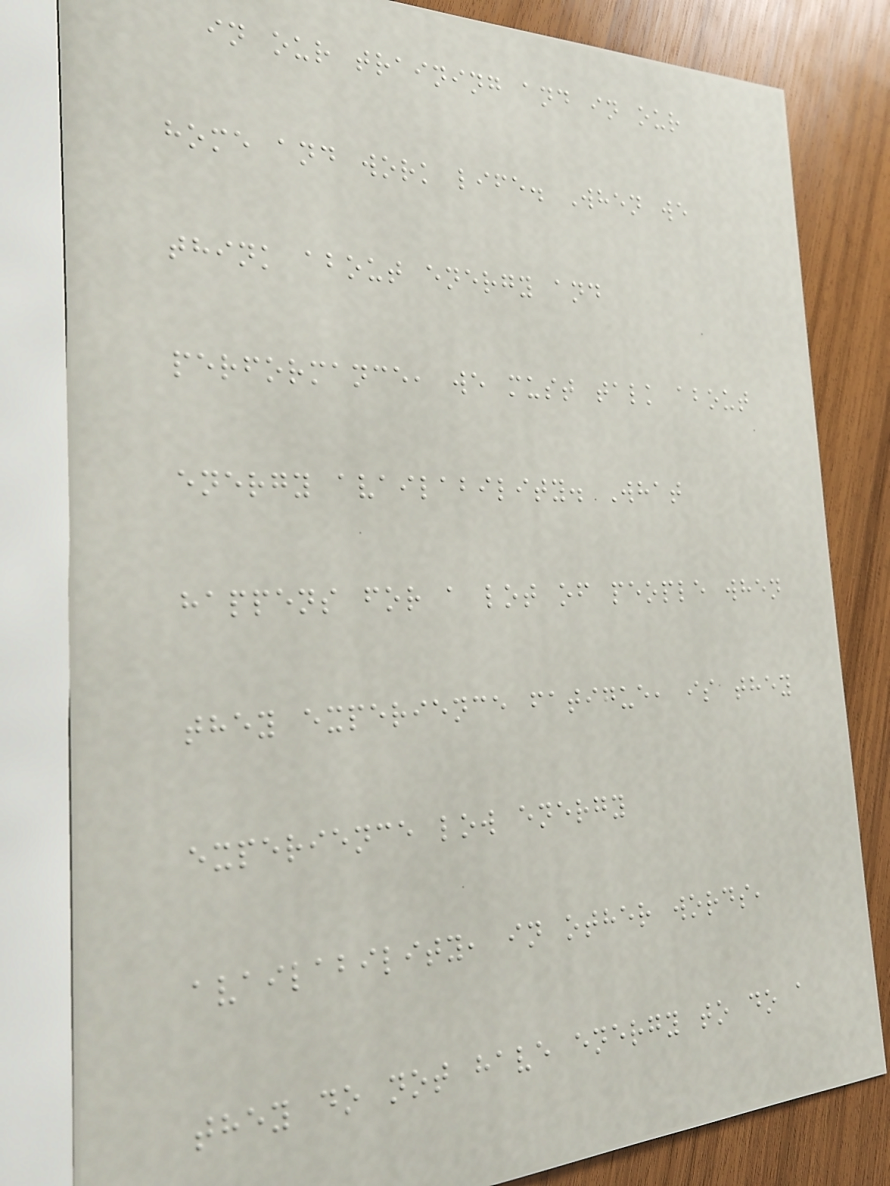in our training and in our
home and work life. When we
think about energy and
performance, we must talk about
energy availability. What
happens for a lot of people when
they experience fatigue, is they
experience low energy
availability, in other words,
they do not have energy to do a
